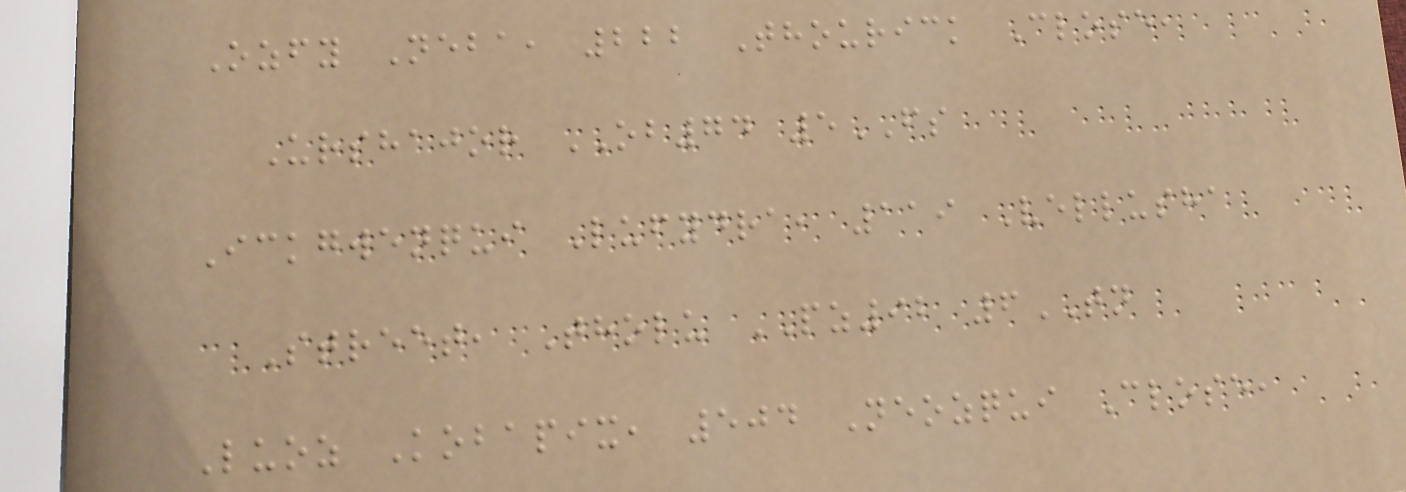Ozfy Neba, 222 Thourick Close,
Urshajor OB74 5FS
Ickgwenqui Lufydra, 119 Vellusha
Street, Tholu PZ92 6TN
Luoz Kobapix, 504 Neozqui Close,
